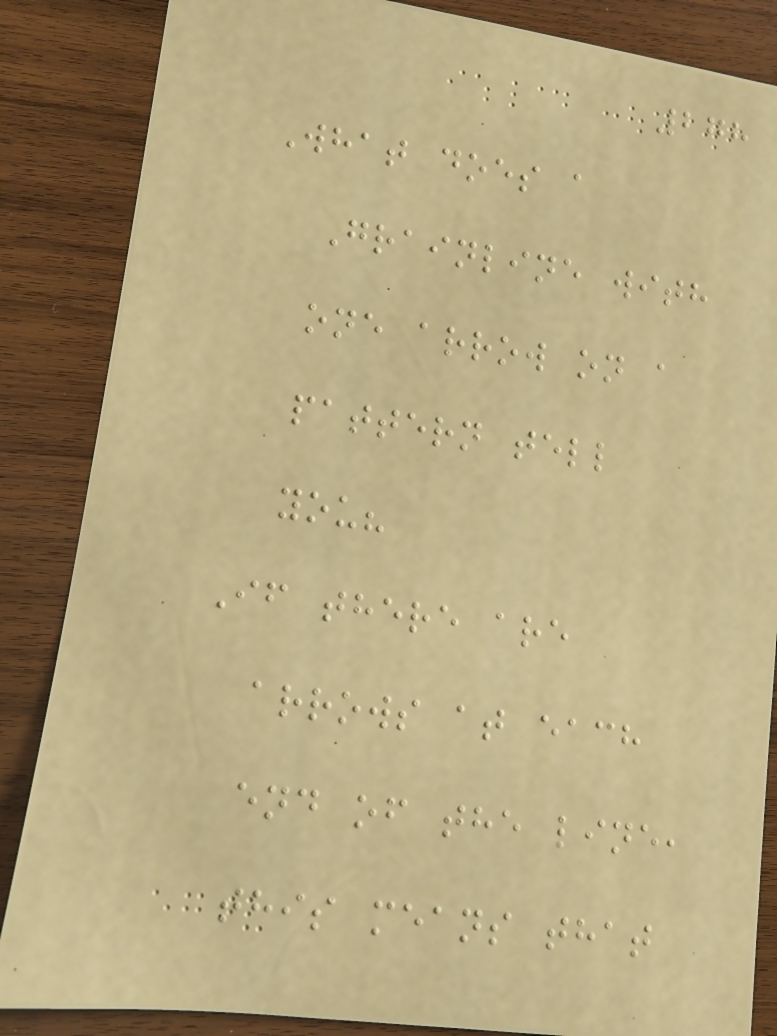278
What does a
Grainline with
one arrow on a
pattern tell
you?
If there are
arrows at each
end of the line,
this means that
